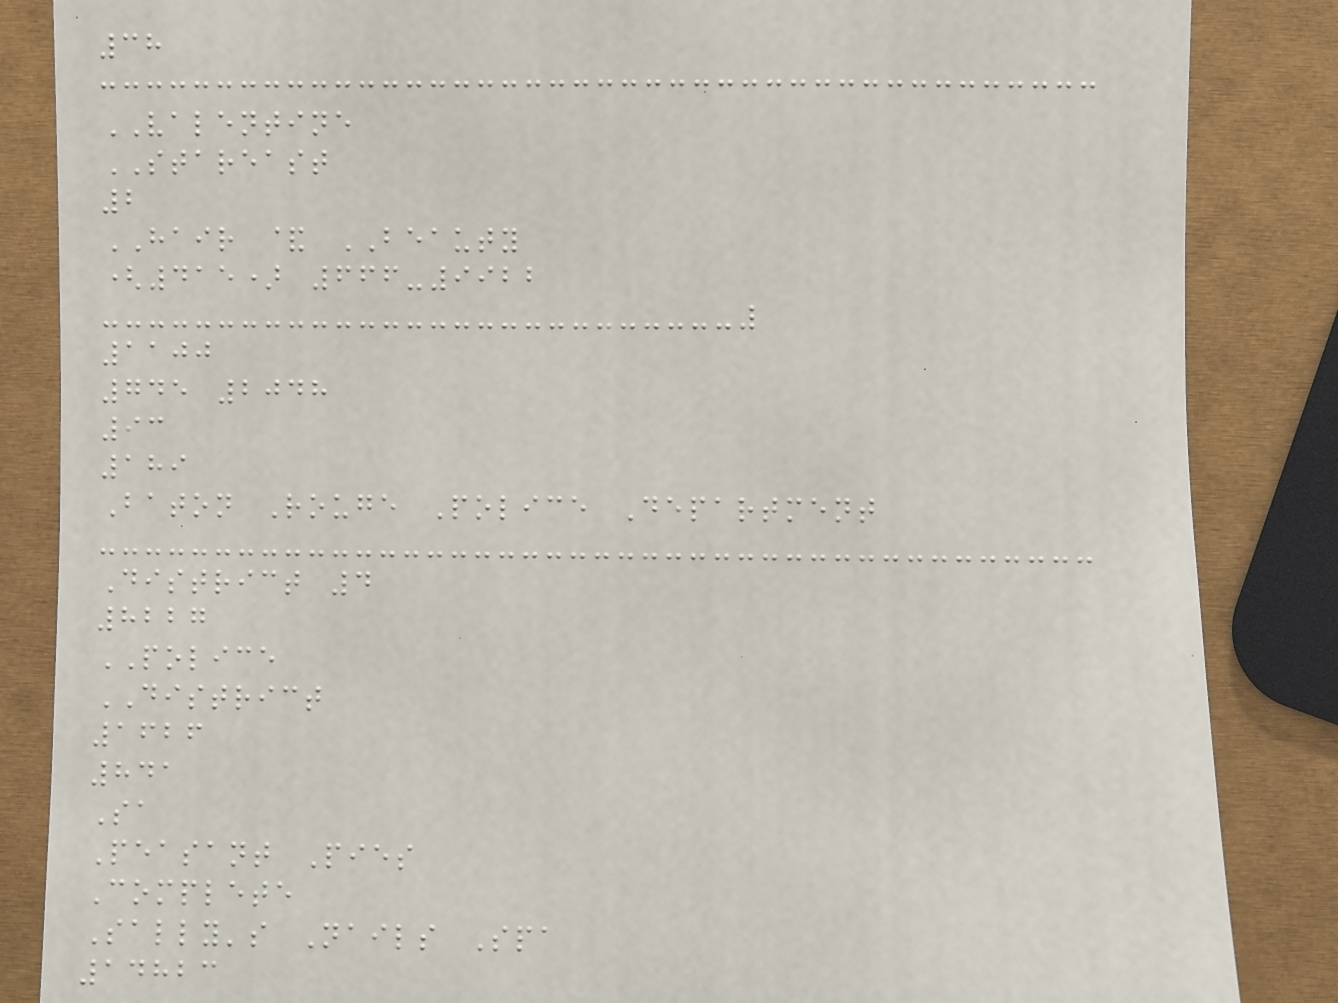38
VALENTINE
STAREAST
2
HAIR & BEAUTY
(415) 666-9922
1100
745 2048
93
189
Baton Rouge Police Department
District 4
8227
POLICE
DISTRICT
1626
841
Sa
Peasant Pies
Complete
Sally's Nails Spa
14823
